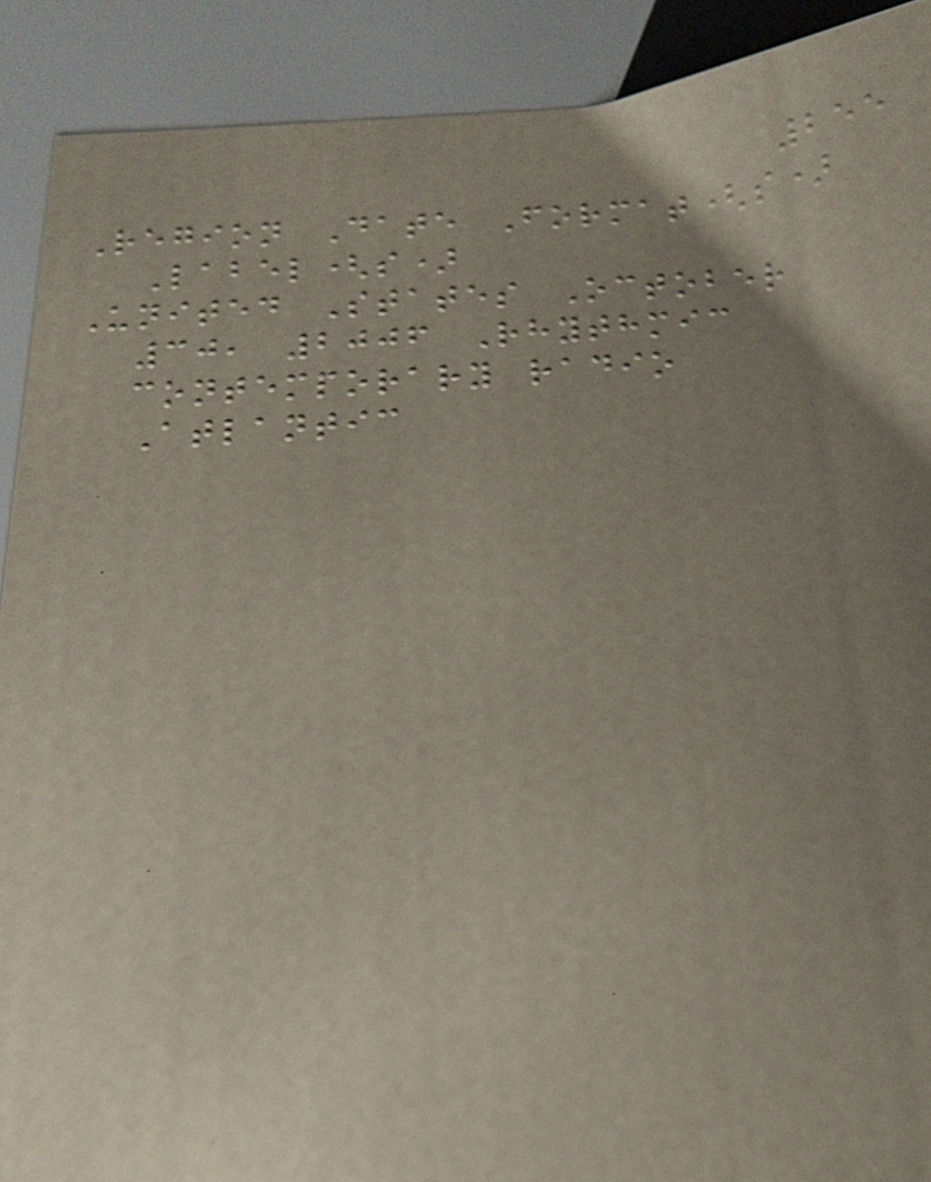255
Region Date Format(s)
Label(s)
United States October
30, 2006 Rhythmic
contemporary radio
Atlantic
